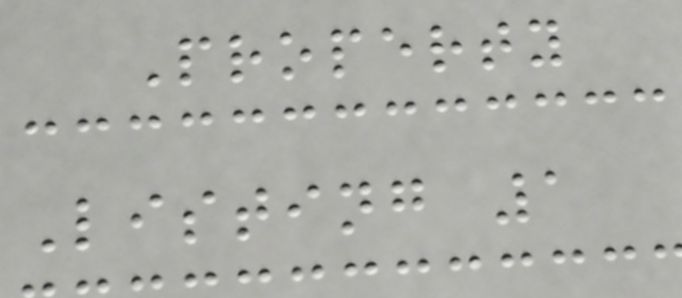Property
Listing 1
